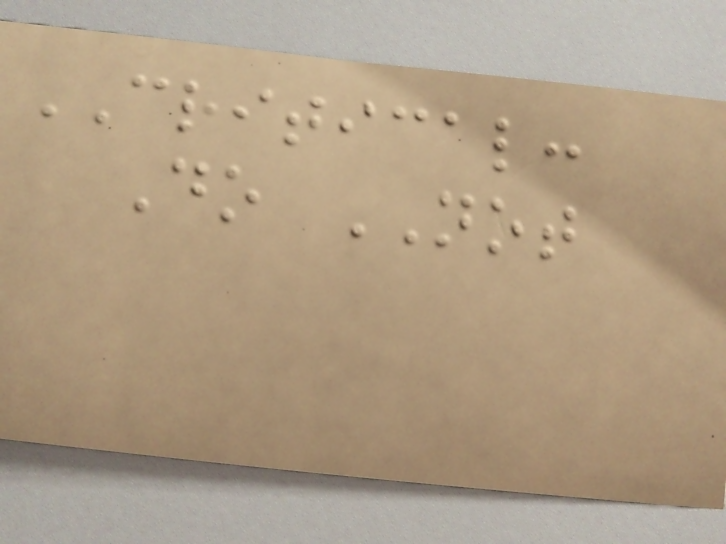CRITICAL:
Do NOT
